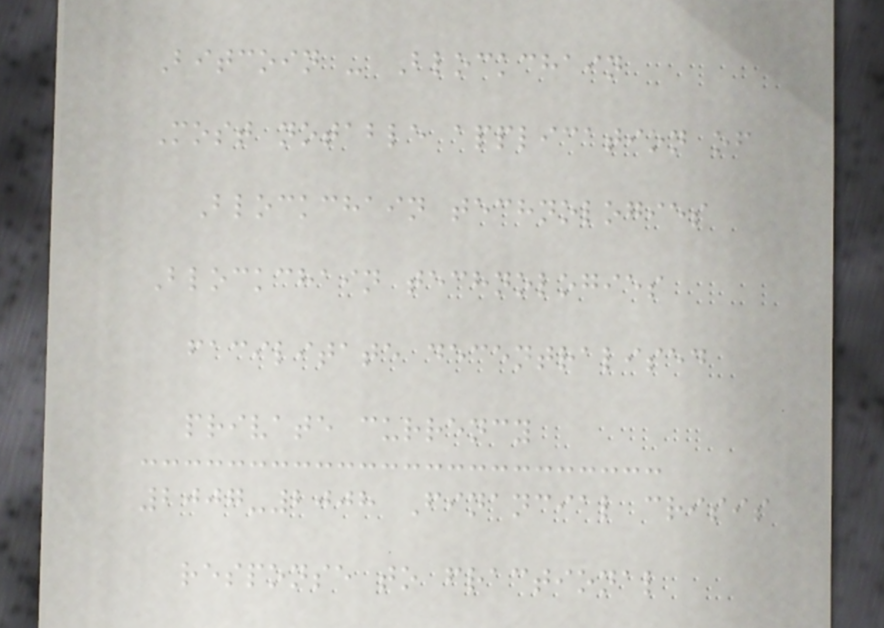Bitcoin - Blockchain
Most notable application of
Blockchain technologies
Blockchain technologies
facilitate decentralised
private currency
2007-2008 Financial crisis
response to fractional
